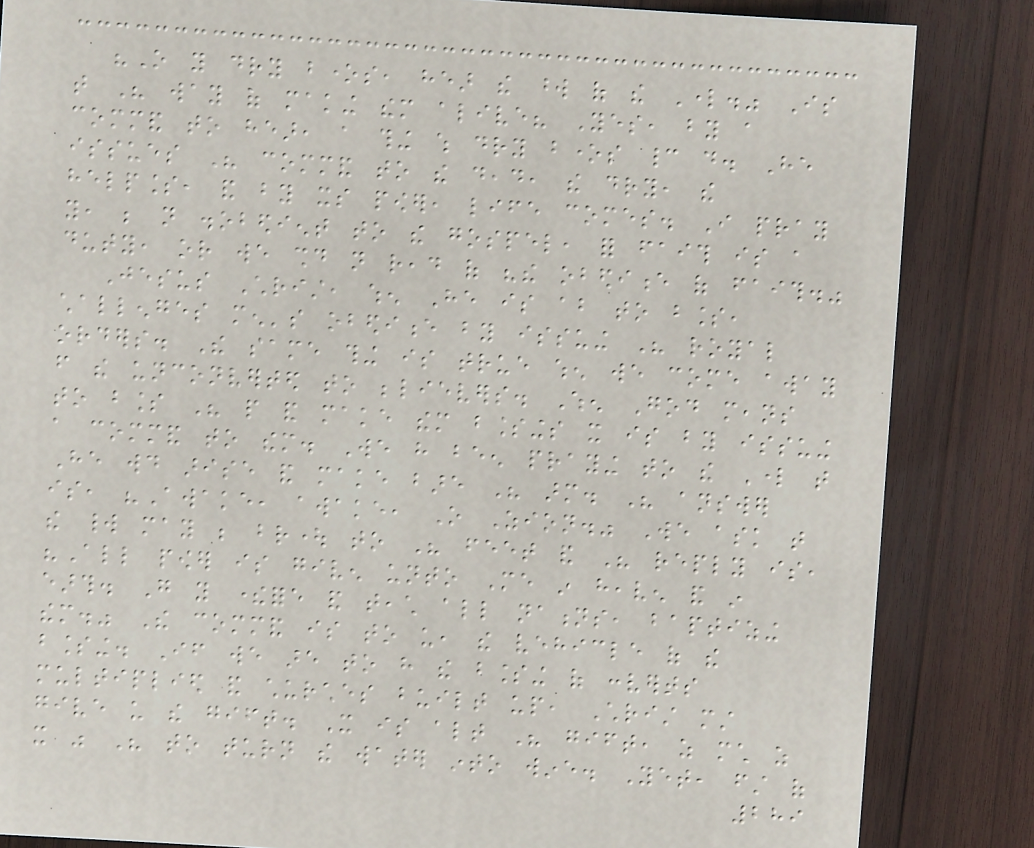"O you dry bones, hear the word of the Lord." Is
that His way of making them alive? Yes, by a
command to hear, a thing which dry bones cannot do. He
issues His command to the dead, the dry, the
helpless, and by its power, life comes. I pray
you, be not disobedient to the gospel, for faith is a
duty, or we should not read of "the obedience of faith."
Jesus Christ, when He is about to bless,
challenges men's obedience by issuing His royal
orders. The same thing is true when we come away
from the unconverted to believers. When God means
to bless His people and make them blessings it is by issuing
a command to them. We have been praying to the Lord that
He would arise and make bare His arm. His answer
is, "Awake, awake, O Zion." We ask that
the world may be brought to His feet and His reply is,
"All power is given unto Me in heaven and in
earth. Go you therefore and teach all nations, baptizing
them." The command is to us, the vehicle of the
blessing. If we are to have the blessing of converts
multiplied and churches built up, Christ must
give us the gift. It is altogether His gift, as much as
it was His to turn the water into wine. Yet, first of
289
